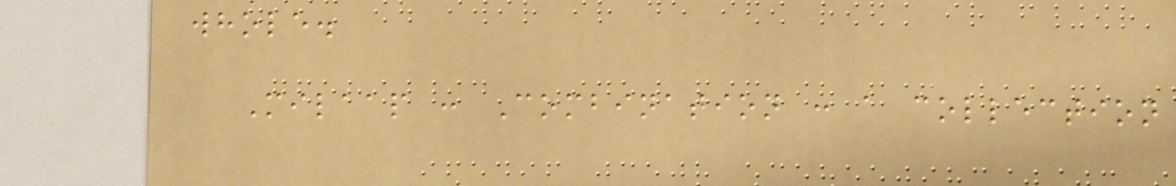whole.
Milaap : Combination : a collection
